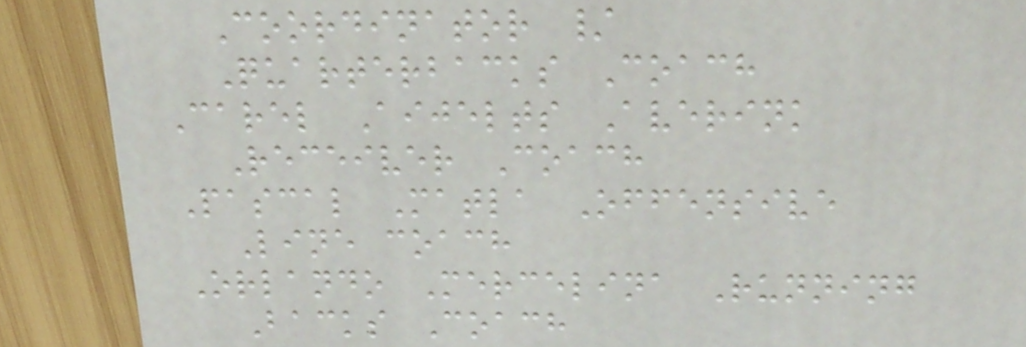Coordinator /
Quarterbacks Coach
Carel Aijelts Averink
Receiver Coach
Pascal Matla Offensive
Line coach
Orlando Mercelina Running
Backs Coach
